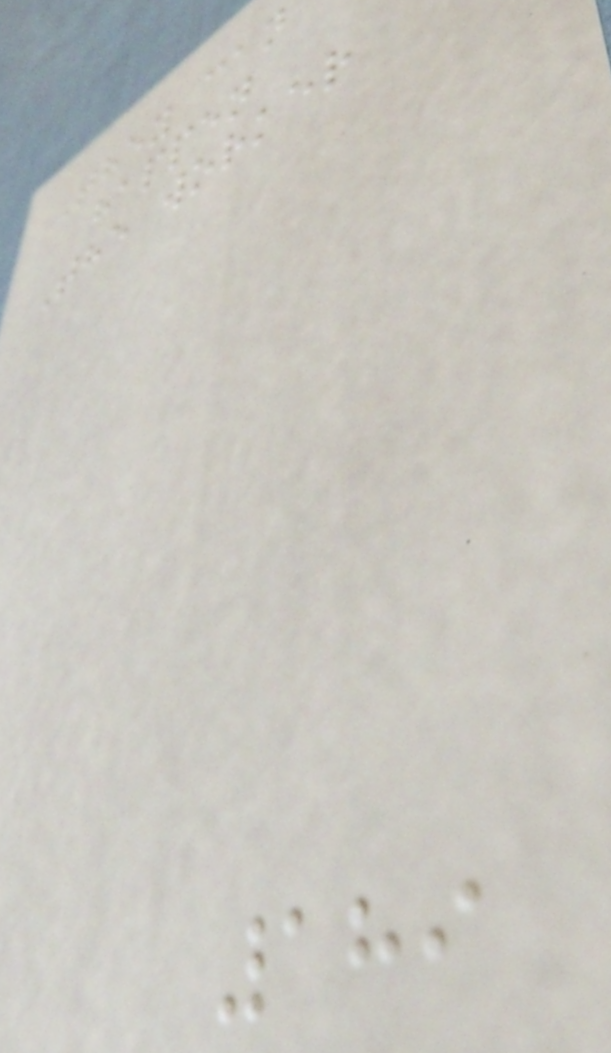They can
happen
The worker
189
